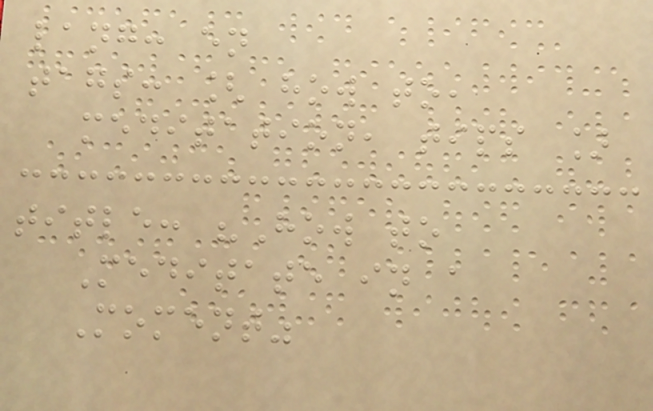lang: en
tags: [ how to,
meditation, tips ]
title: "How to
Meditate in a
Moment"
